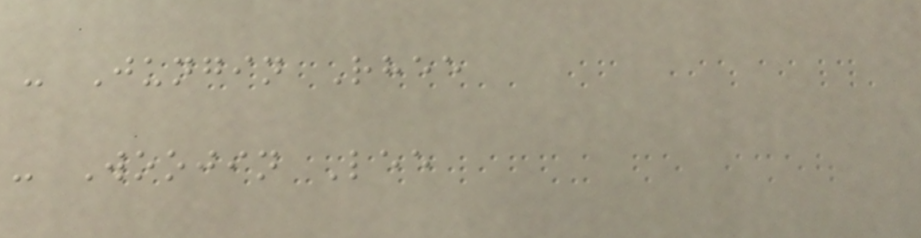- Jungin Rhee
- Woojin Lee
